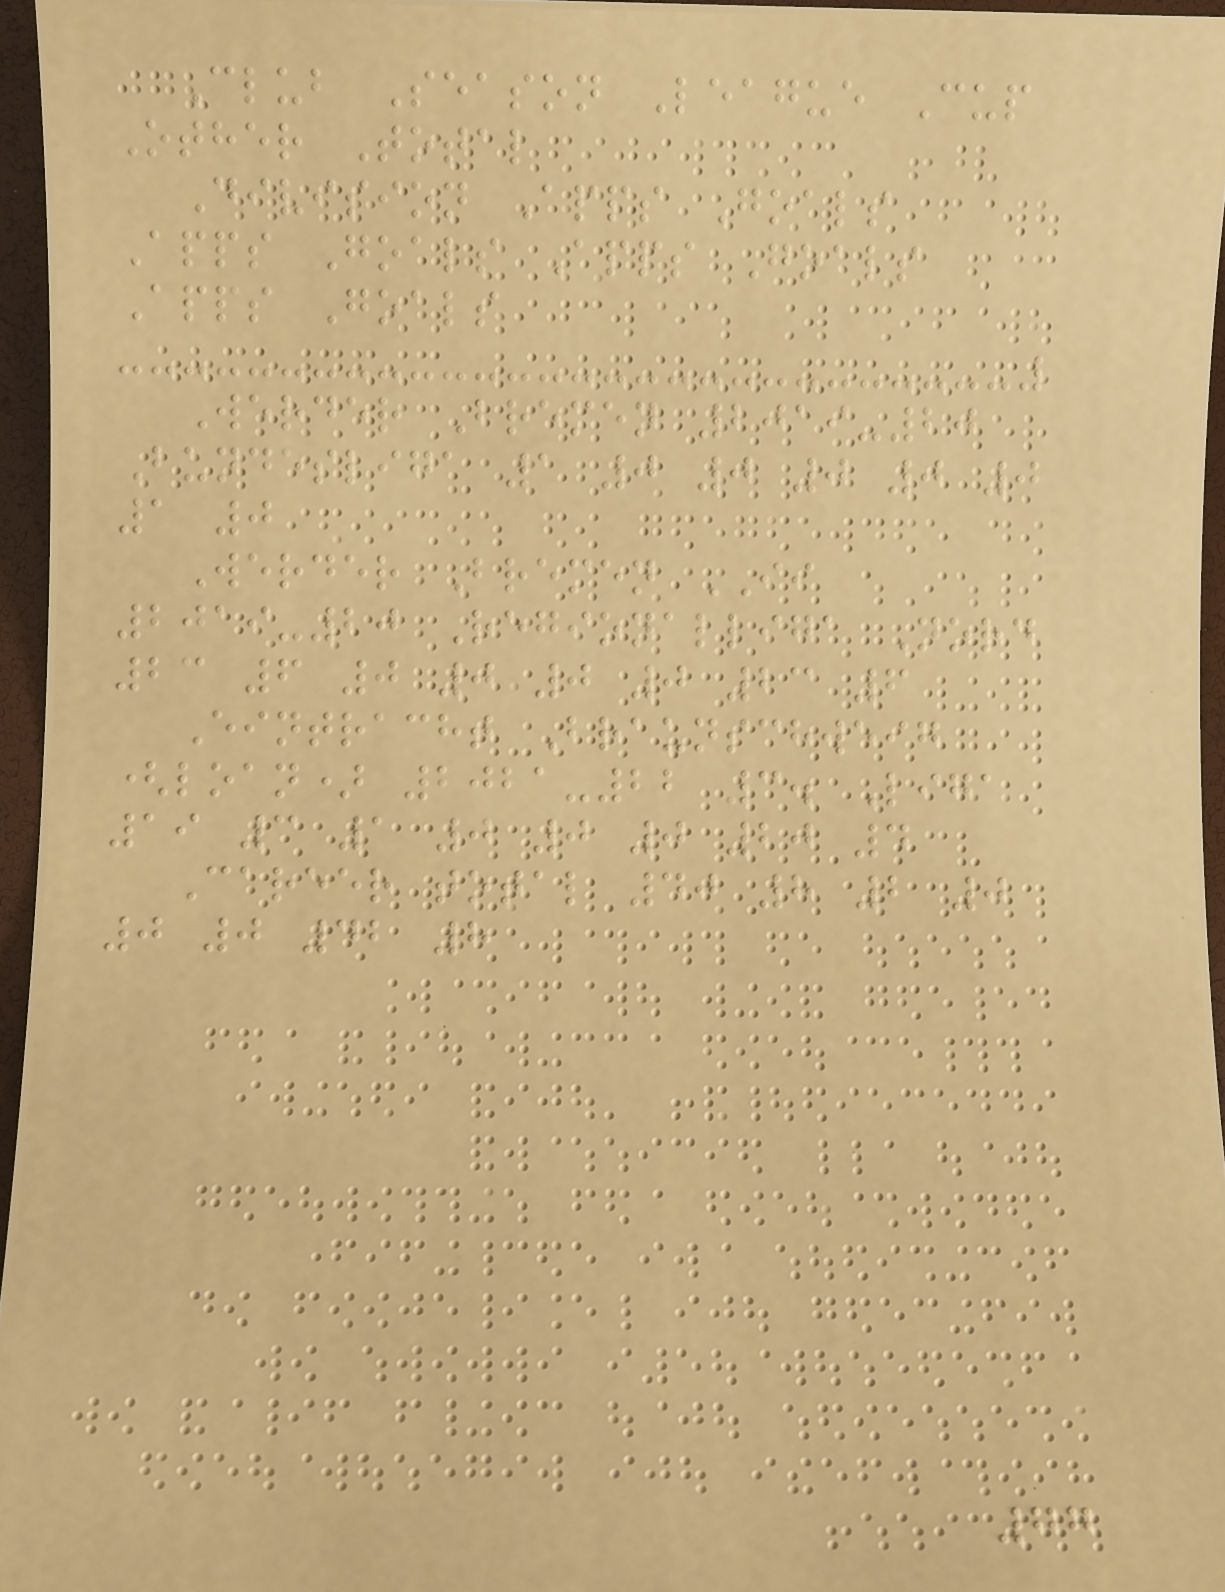Club Season League Cup
Other Total
Division Apps Goals
Apps Goals Apps Goals
Apps Goals
Werder Bremen 2019-20
Bundesliga 1 0 0 0 0 0
1 0
Werder Bremen II
2019-20 Regionalliga Nord
23 6 0 0 0 0 23 6
Eintracht Braunschweig
(loan) 2021-22 3. Liga
19 3 1 0 0 0 20 4
Career total 40 8 2 0
0 0 42 8
77
